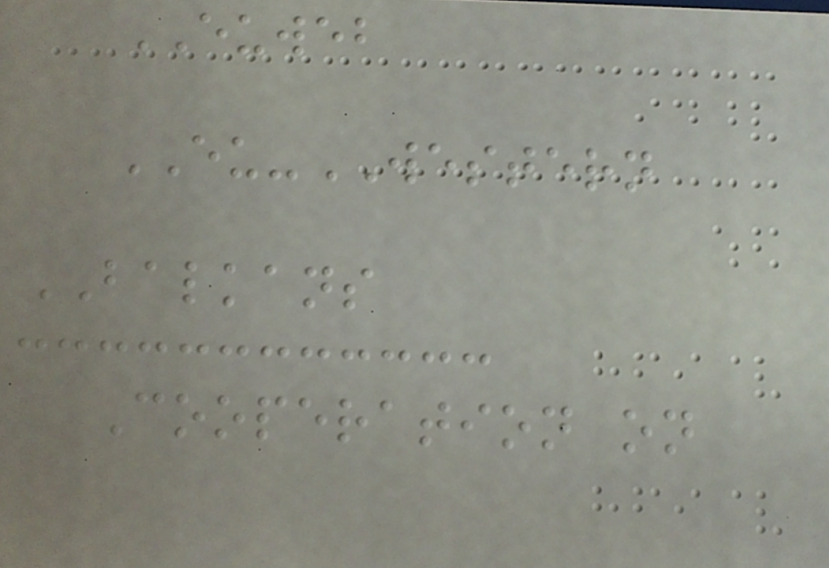EUWEB
EU-WESTERN
BALKANS
Cooperation on
